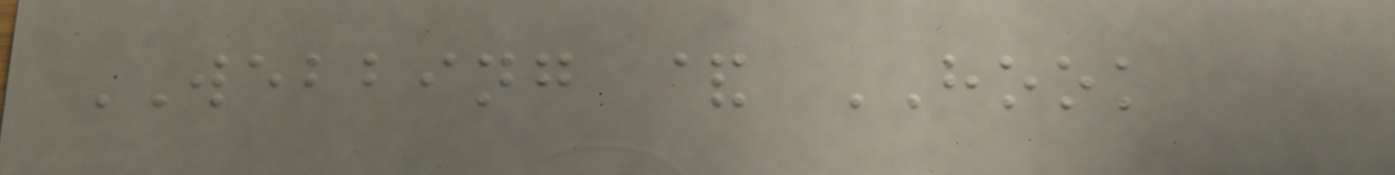WEBBING & HOOK
